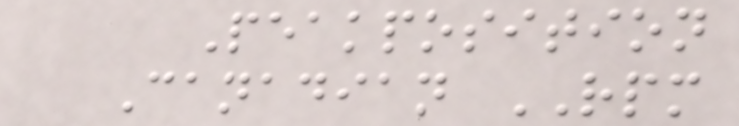Peakposition
Canadian RPM
